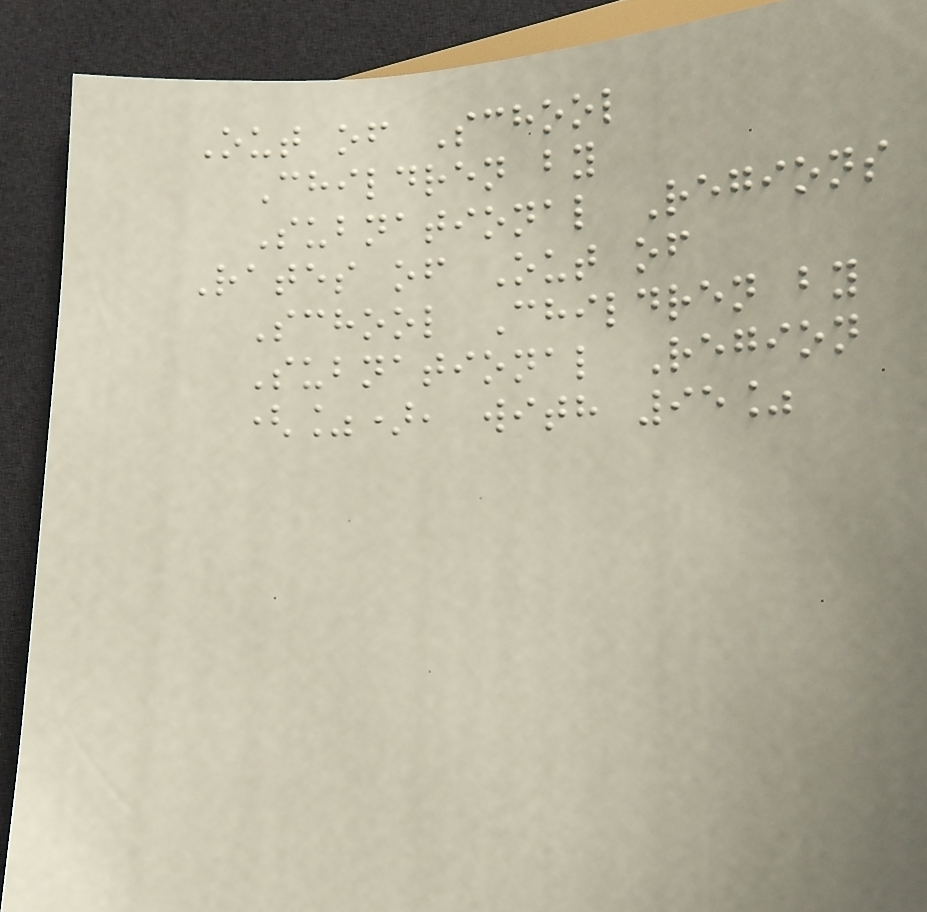Out of School
Children by
Subnational Regions
Rates of Out of
School Children by
Subnational Region
(%), with 95%
